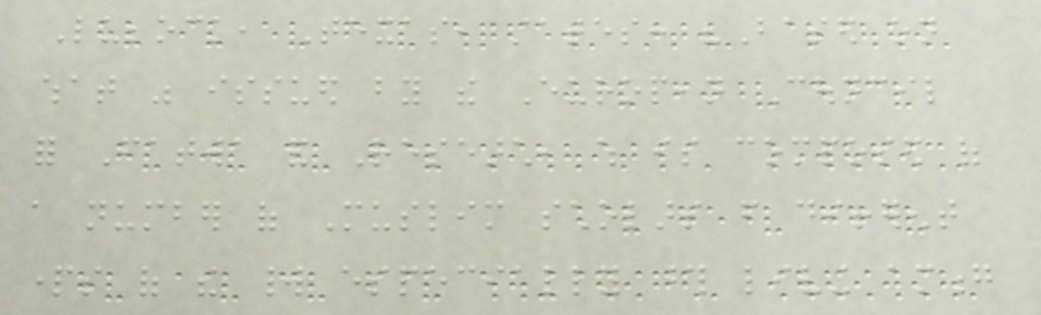Lubbock, Texas, states: "Based on
what was issued by the European Council
for Fatwa and Research, which is composed of
a number of Muslim scholars from different
parts of the world especially those living among
